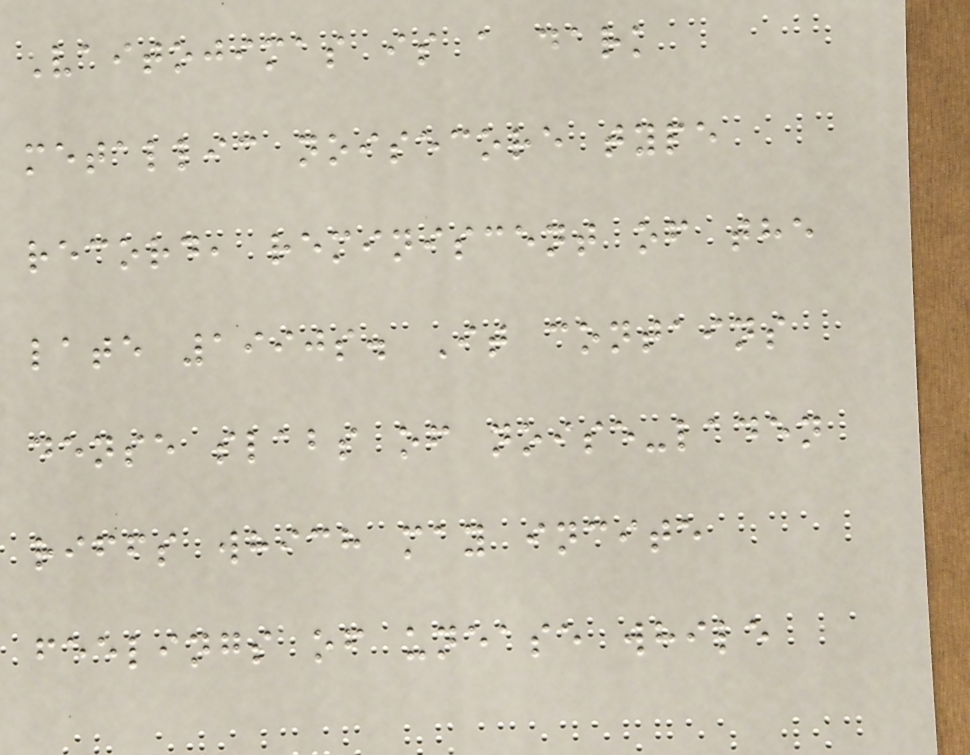Vaitojimas is a dark
metallic noisecore type
record, reminiscent of the
late 1990s. It contains
dense slabs of noise-laden
riffs which may incite
feelings of unease while
